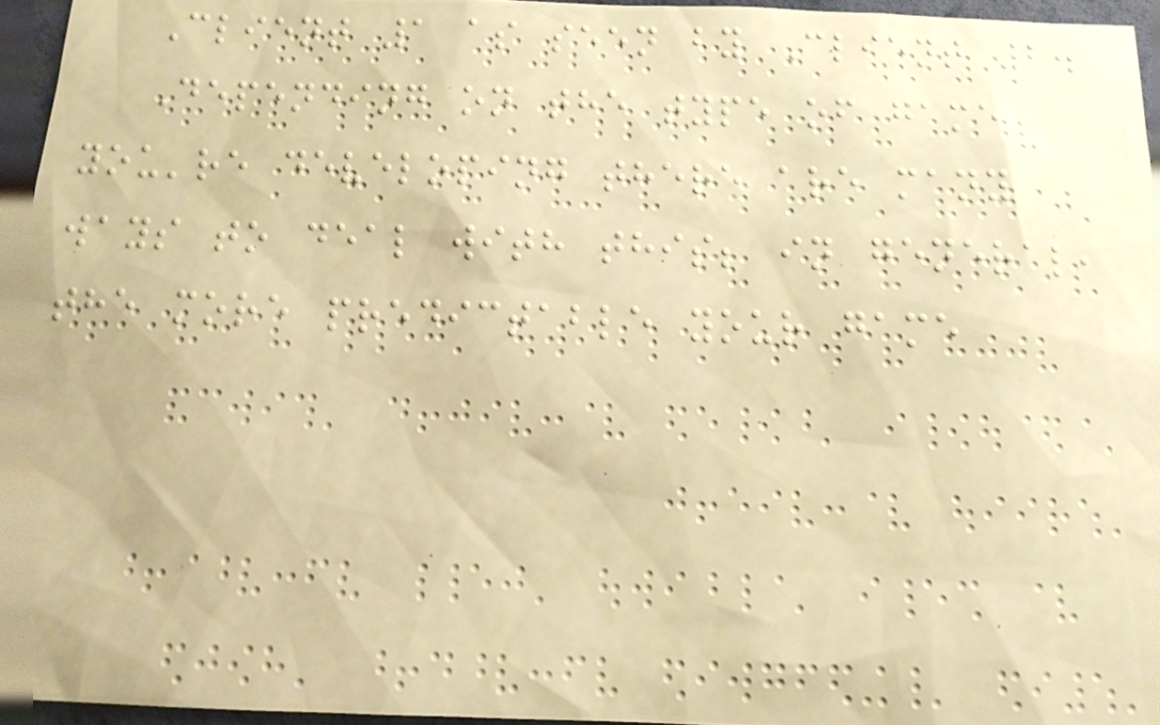Client 1 as seen by Client 2.
Depending on the type of game
you're developing there are many
ways to deal with this; in general,
the more predictable your game
